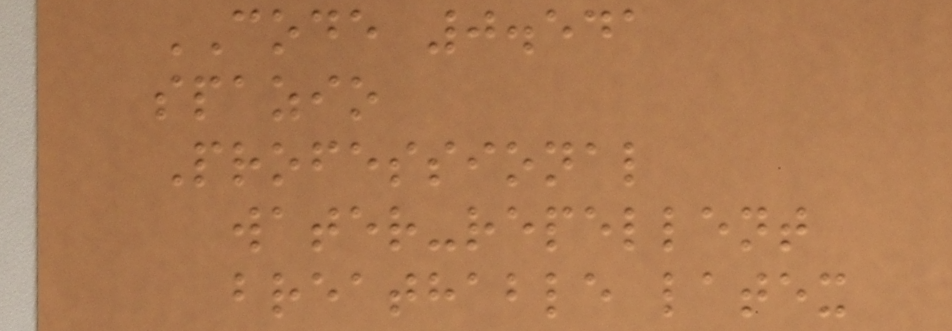CODE 0.541
spazio
Professional
water-repellent
breathable latex
